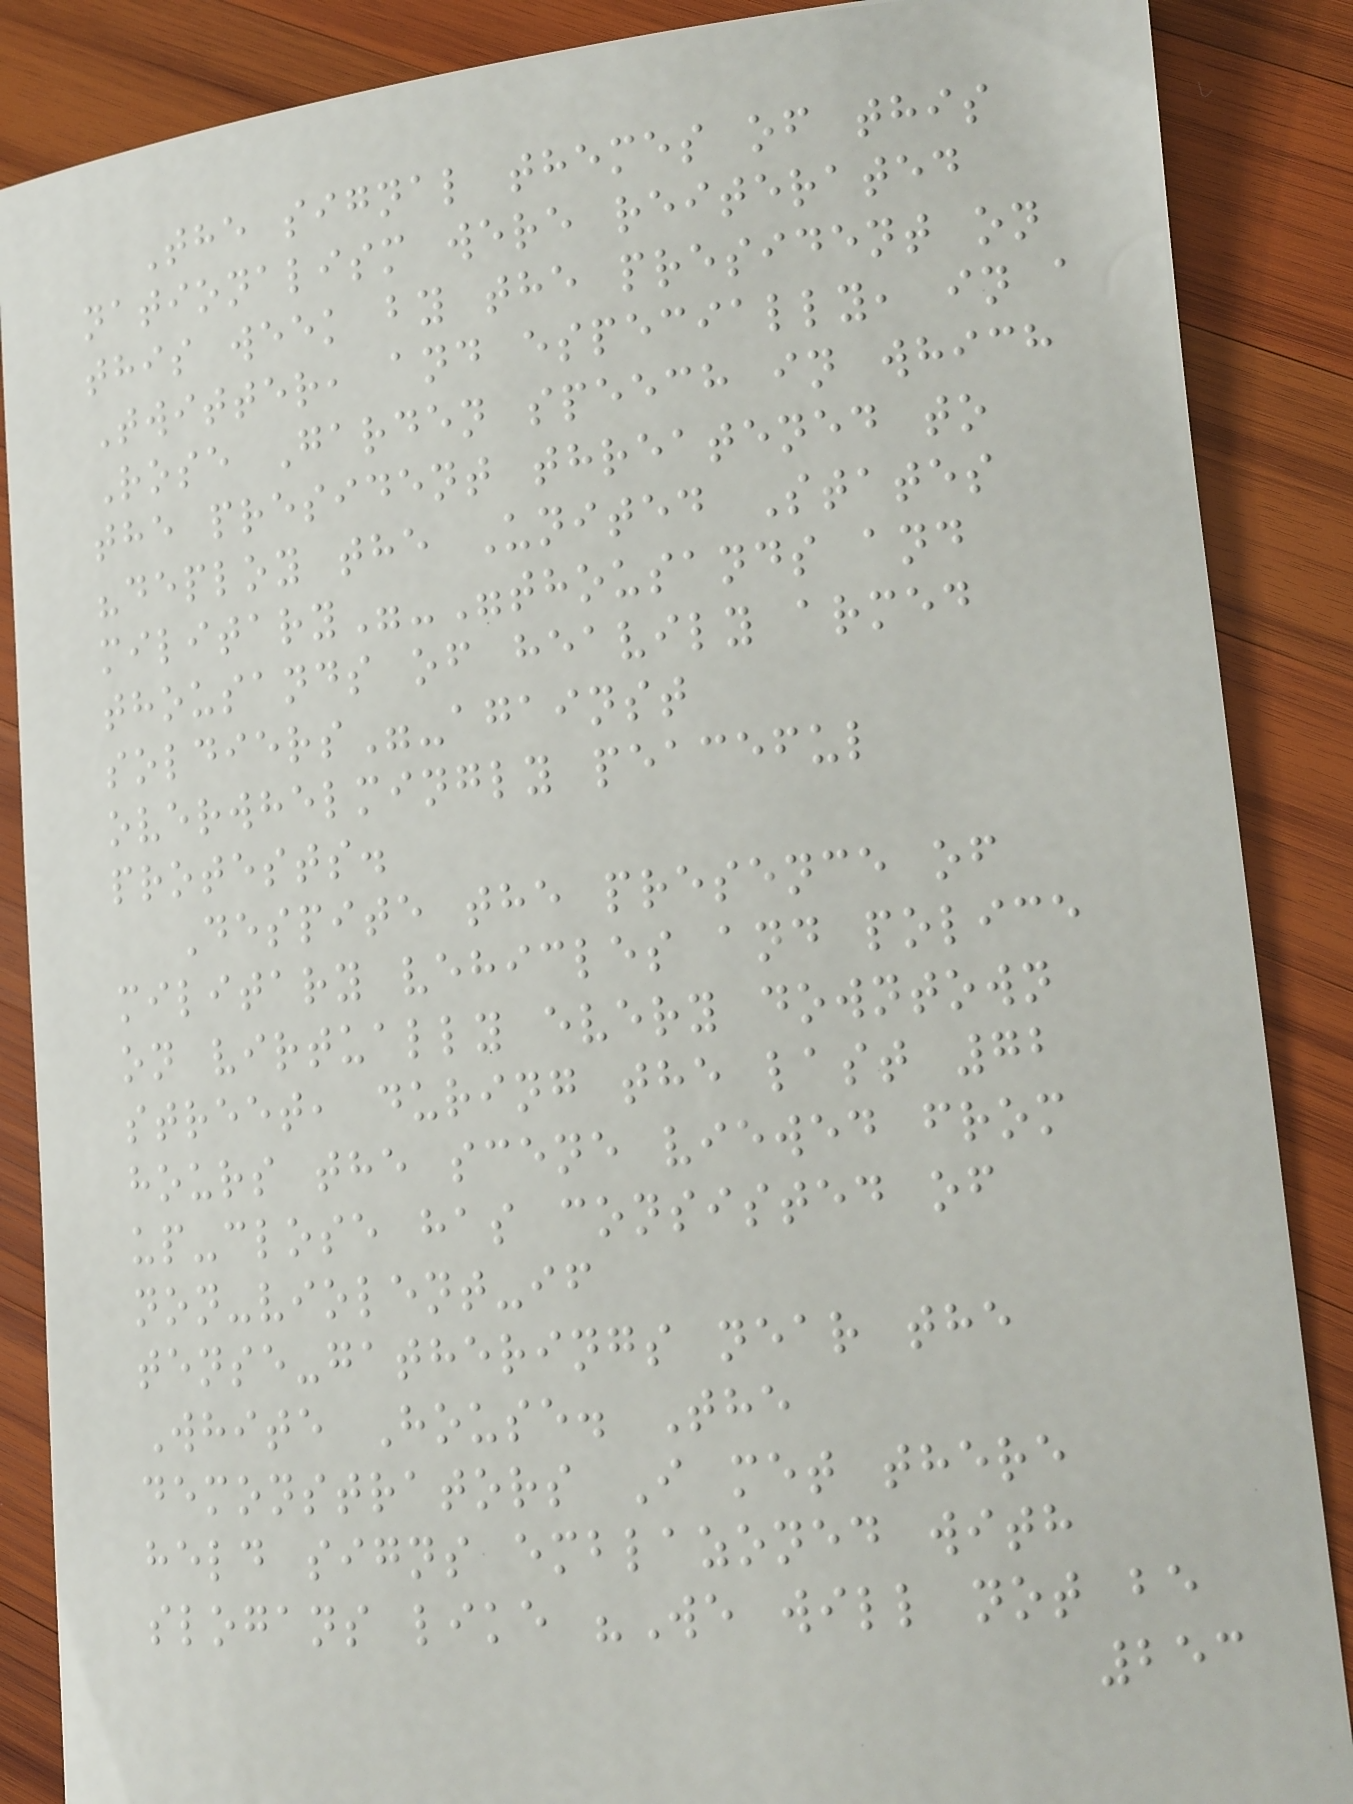The signal themes of this
nationalism were reiterated
this week by the president on
Twitter, and especially, in a
Rose Garden speech in which
the president threatened to
"deploy the United States
military"-"thousands and
thousands of heavily armed
soldiers"-against
overwhelmingly peaceful
protests.
Despite the presence of
military vehicles and police
on virtually every downtown
street, during the last 72
hours the scene viewed from
up-close has consisted of
non-violent-if
tense-gatherings near the
White House. The
demonstrators I met there
held signs emblazoned with
slogans like "We will not be
253
